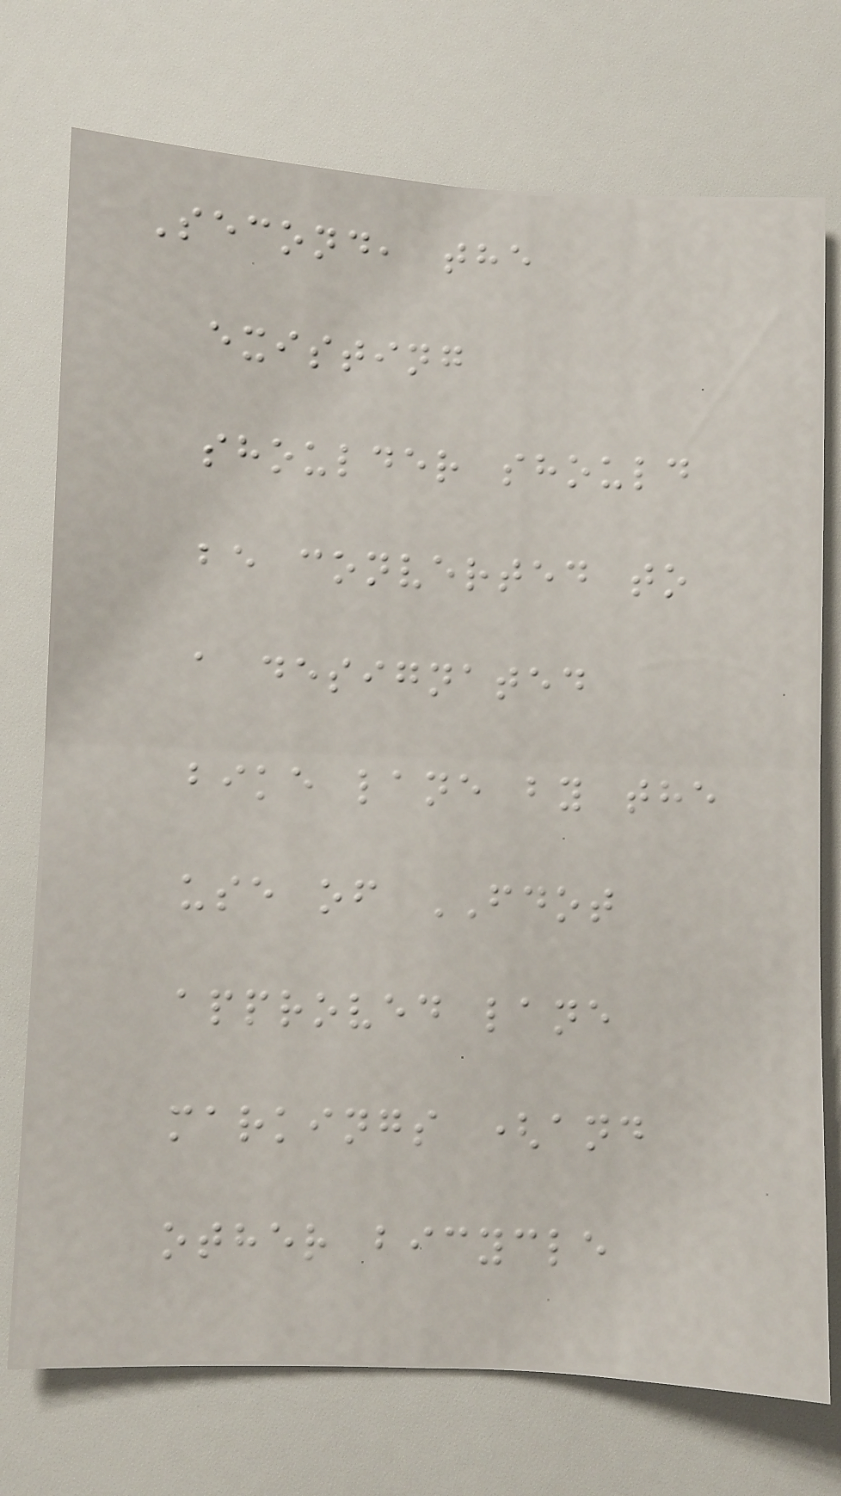Second, the
existing
shoulder should
be converted to
a designated
bike lane by the
use of FDOT
approved lane
markings (and
other bicycle
